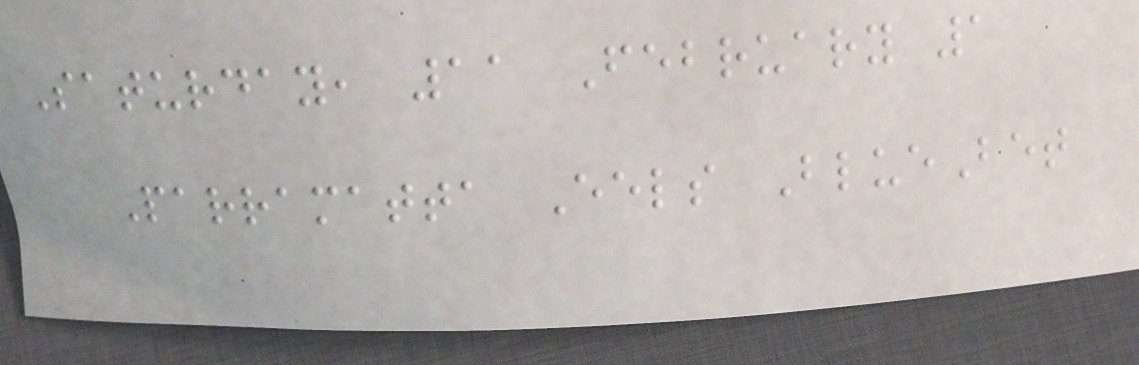Saturday, 11 February 1
Parramatta Eels BlueBet
